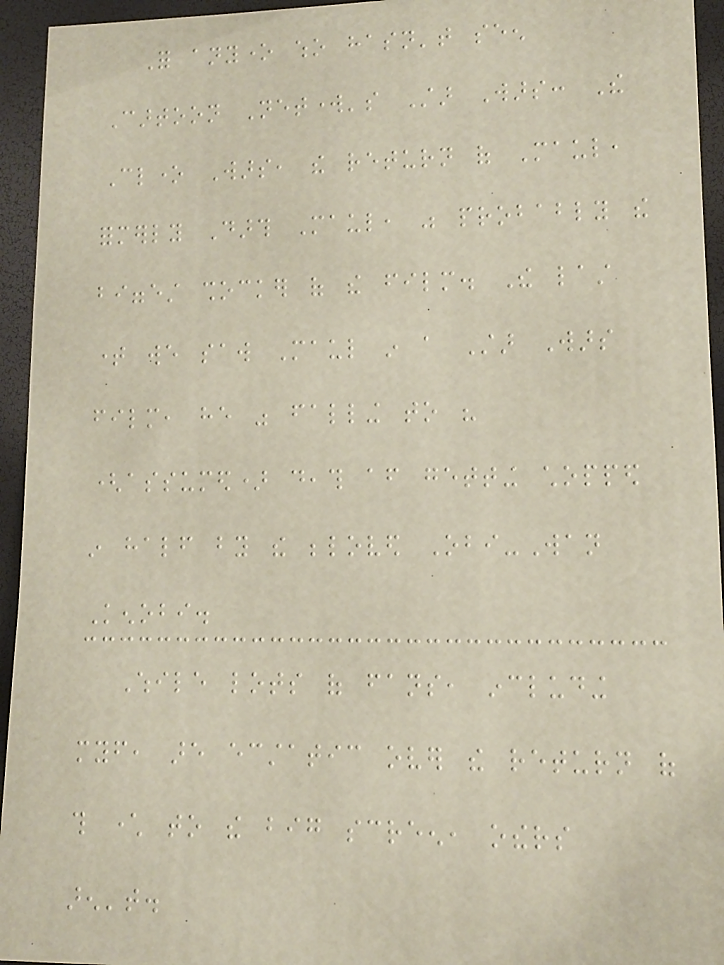For anyone who hasn't seen
Cartoon Network's Star Wars: The
Clone Wars, the return of Maul,
formerly Darth Maul, was probably the
biggest shocker of the film. The last
time we saw Maul in a Star Wars
film, he was falling to his
(assumed) death after getting chopped
in half by the beloved Obi-Wan
Kenobi.
While lots of fans, including
myself, are ecstatic over the return of
this character to the big screen, others
aren't.
